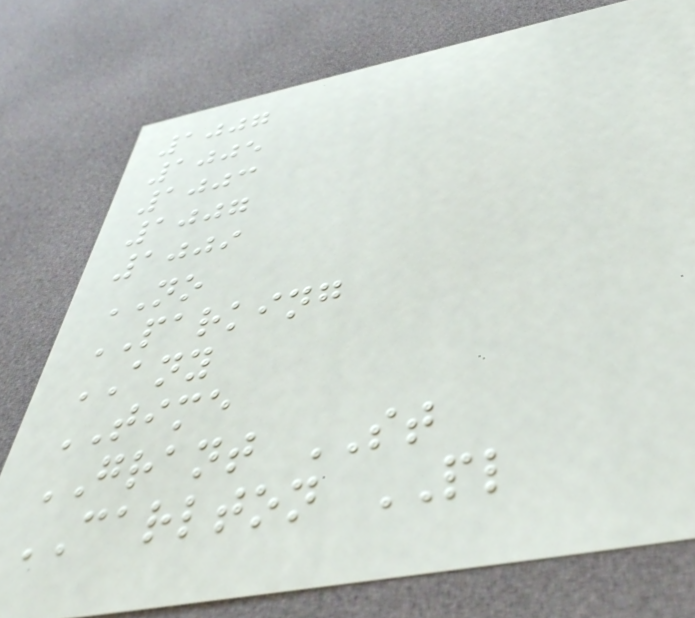1007
1005
1003
1007
1009
NO
PARKING
ANY
TIME
GRANT ST
CARLTON PL
